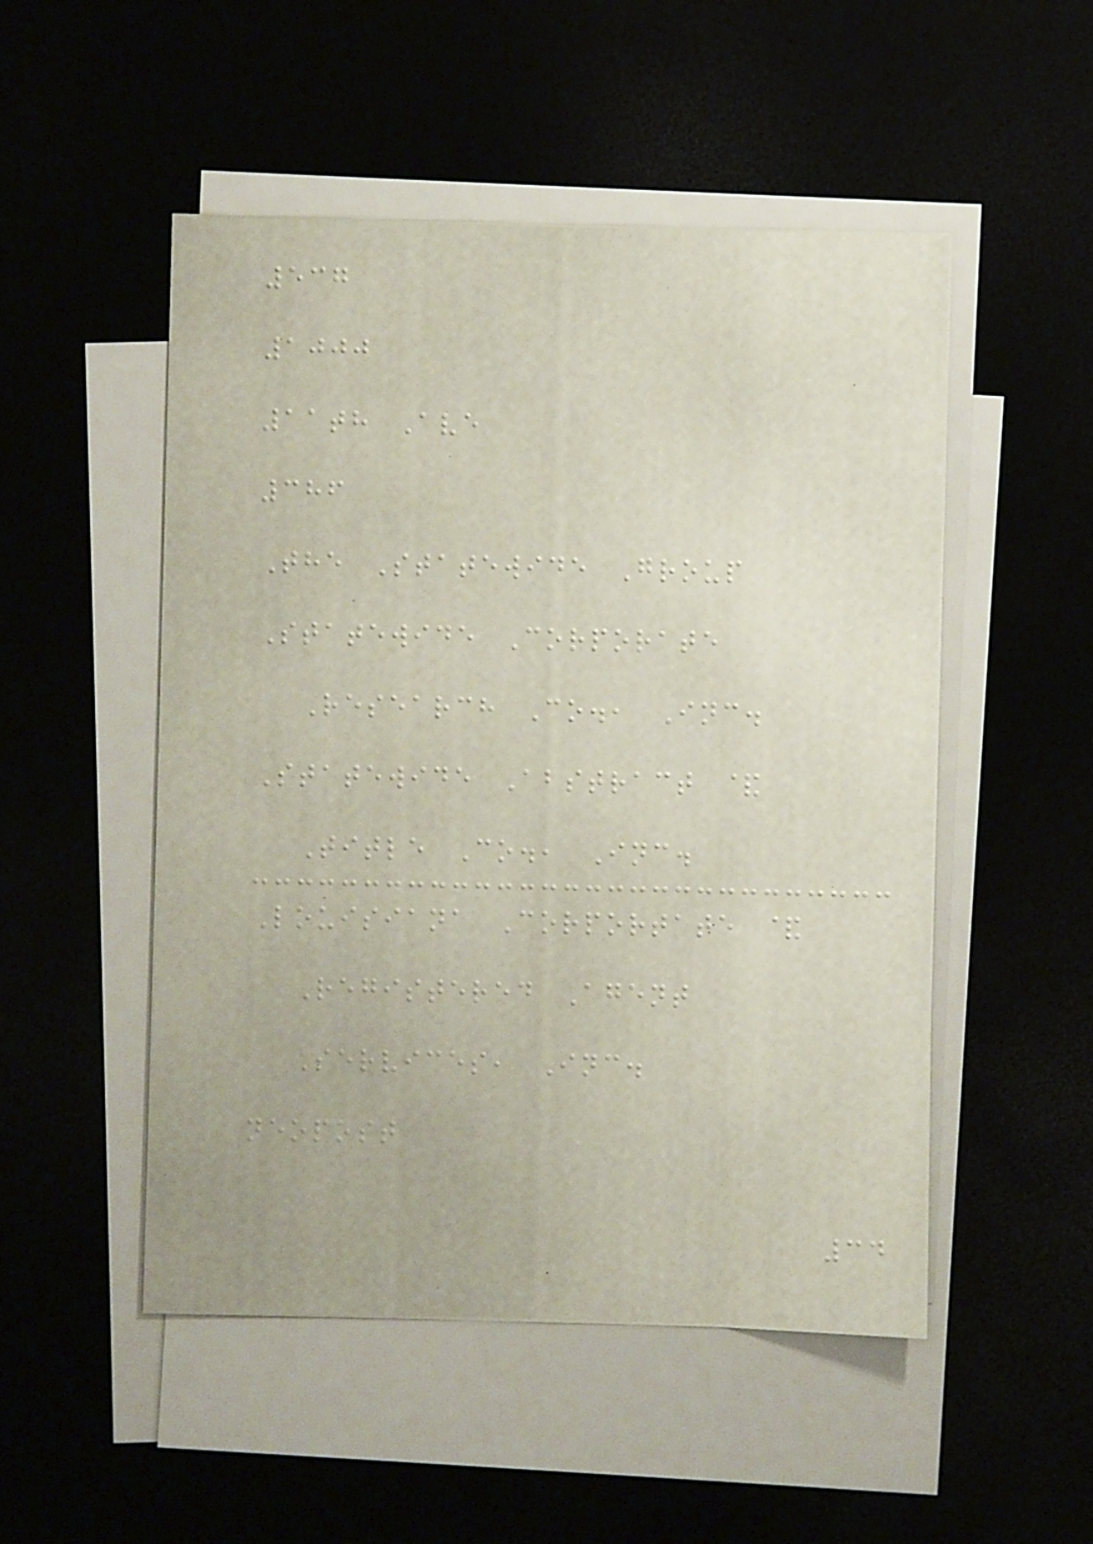537
1000
11th Ave
386
The Statewide Group
Statewide Corporate
Research Co., Inc.
Statewide Abstract &
Title Co., Inc.
Louisiana Corportate &
Registered Agent
Services, Inc.
neopost
34
